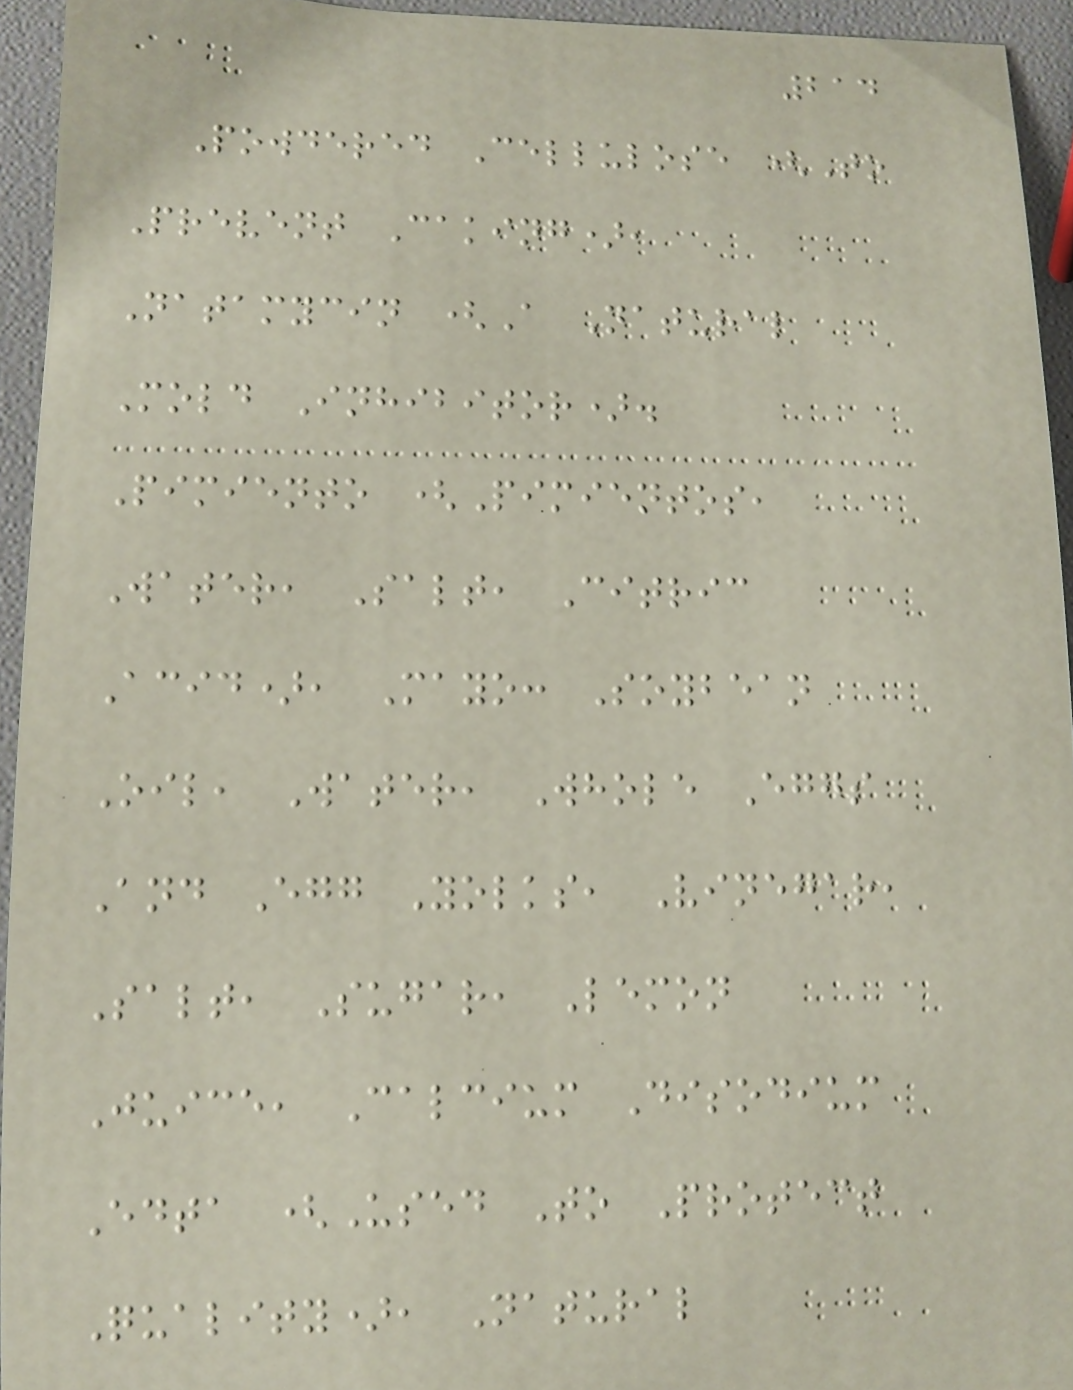214
Powdered Cellulose (To
Prevent Caking),
Natamycin (A Natural
Mold Inhibitor).
Pimiento (Pimientos,
Water, Salt, Citric
Acid), Mayo: Soybean
Oil, Water, Whole Eggs
And Egg Yolks, Vinegar,
Salt, Sugar, Lemon
Juice, Calcium Disodium
Edta (Used To Protect
Quality), Natural
